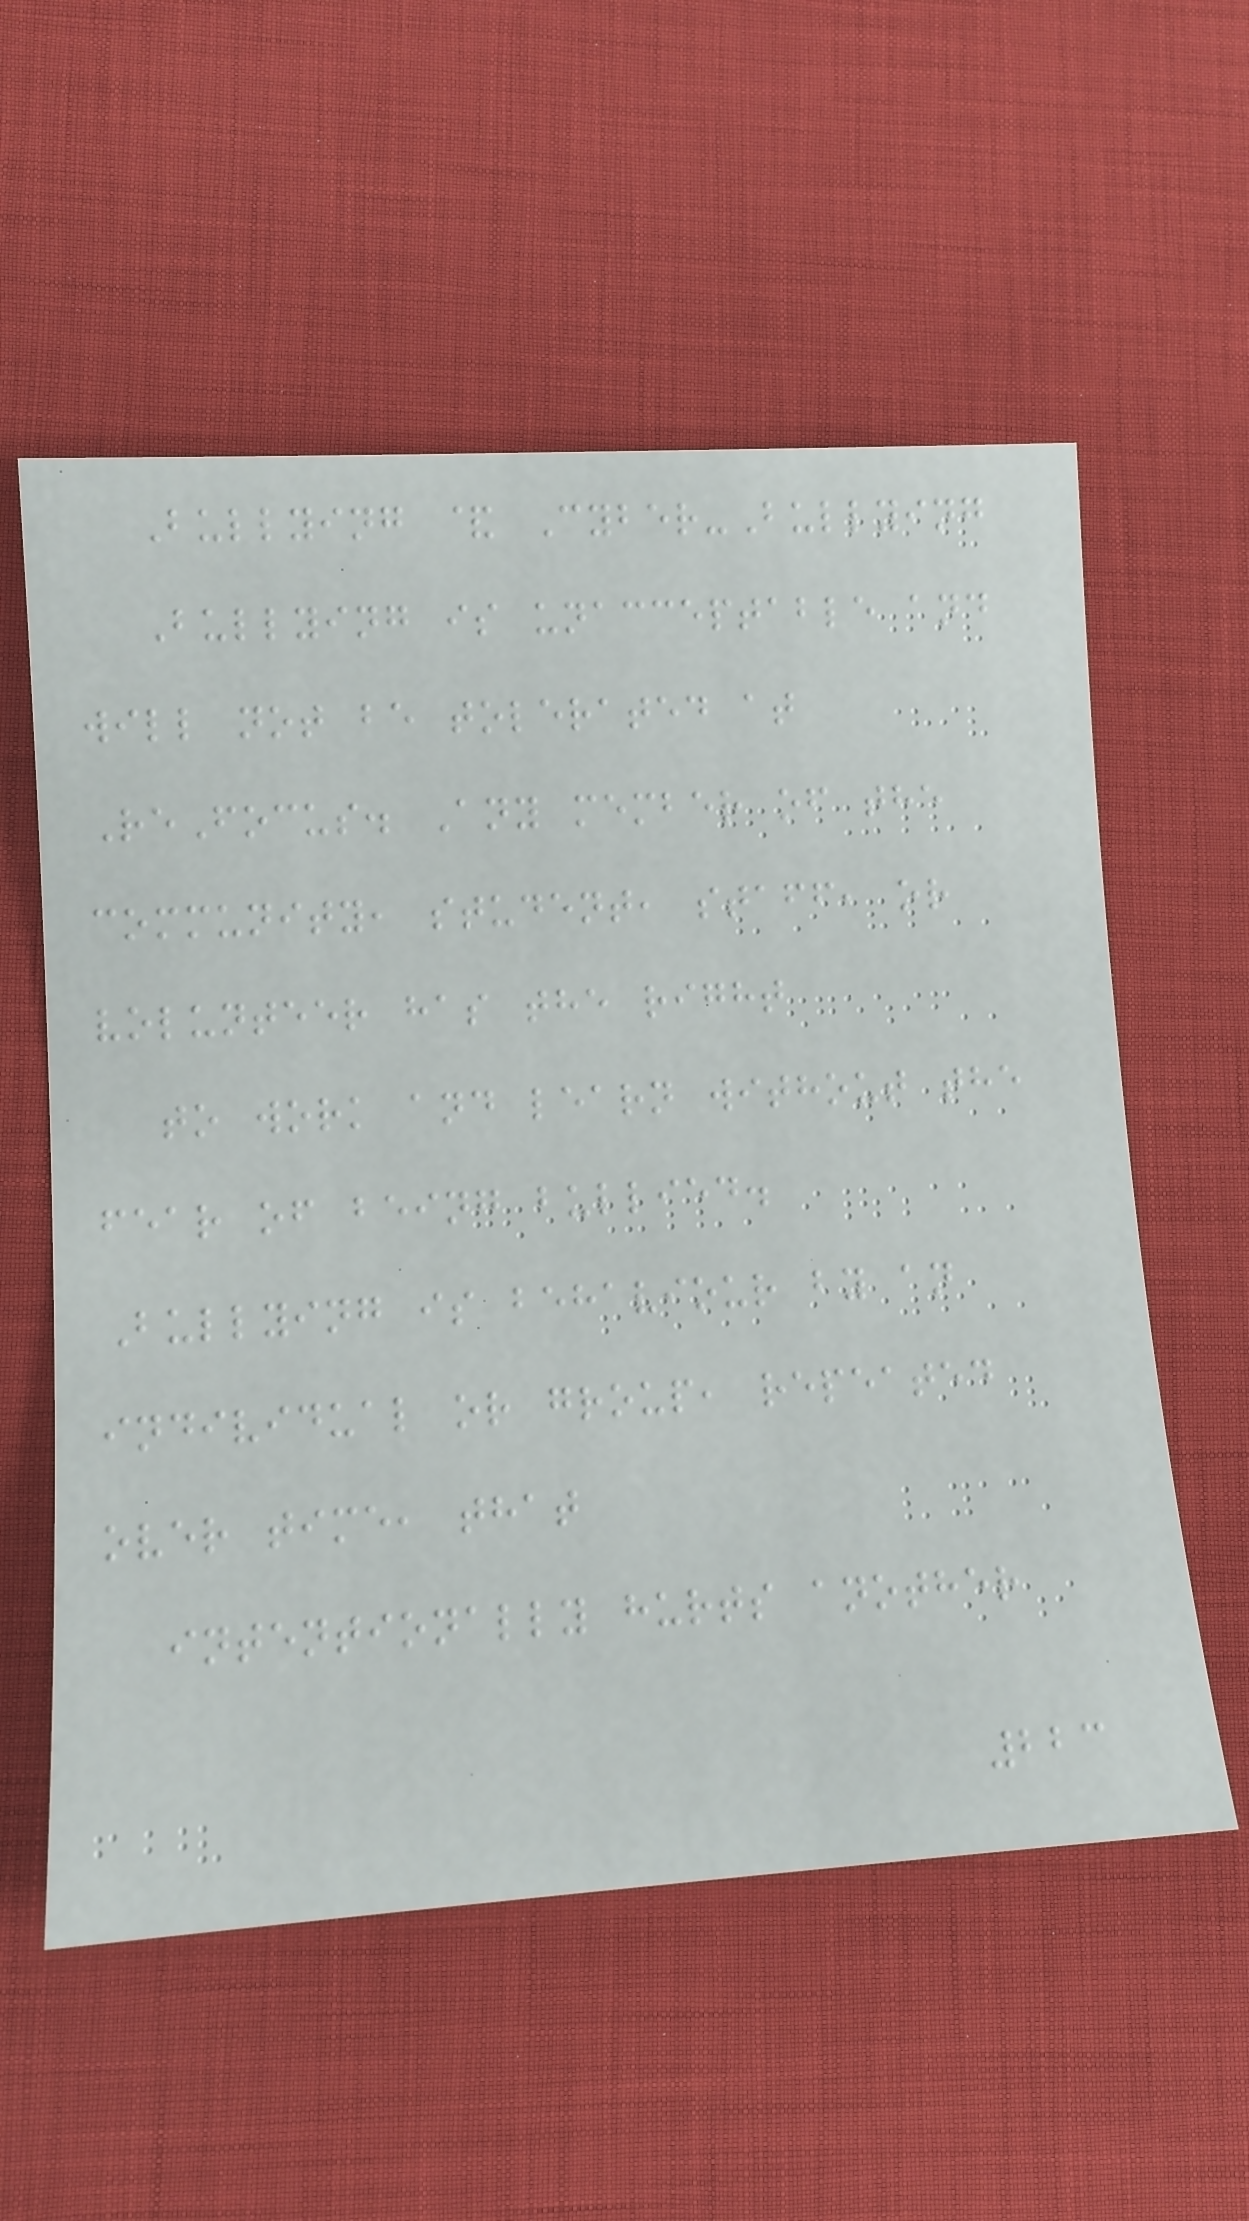Bullying & Cyber-Bullying
Bullying is unacceptable and
will not be tolerated at
ReFocus. Any member of the
community, student, staff, or
volunteer has the right
to work and learn without the
fear of being bullied.
Bullying is behaviour by an
individual or group, repeated
over time, that
intentionally hurts another
223
